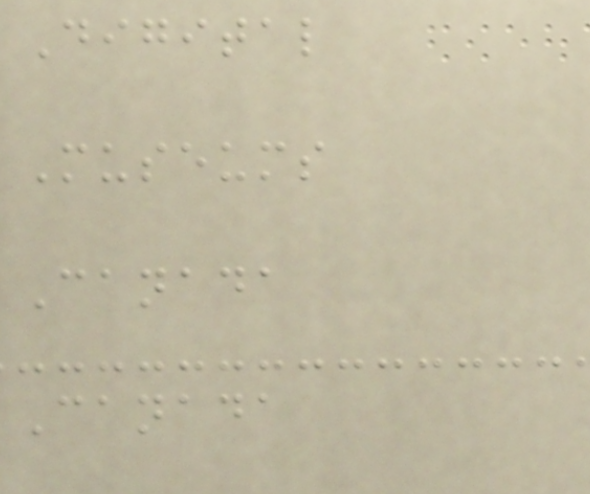Digital
Museums
Canada
Canada
